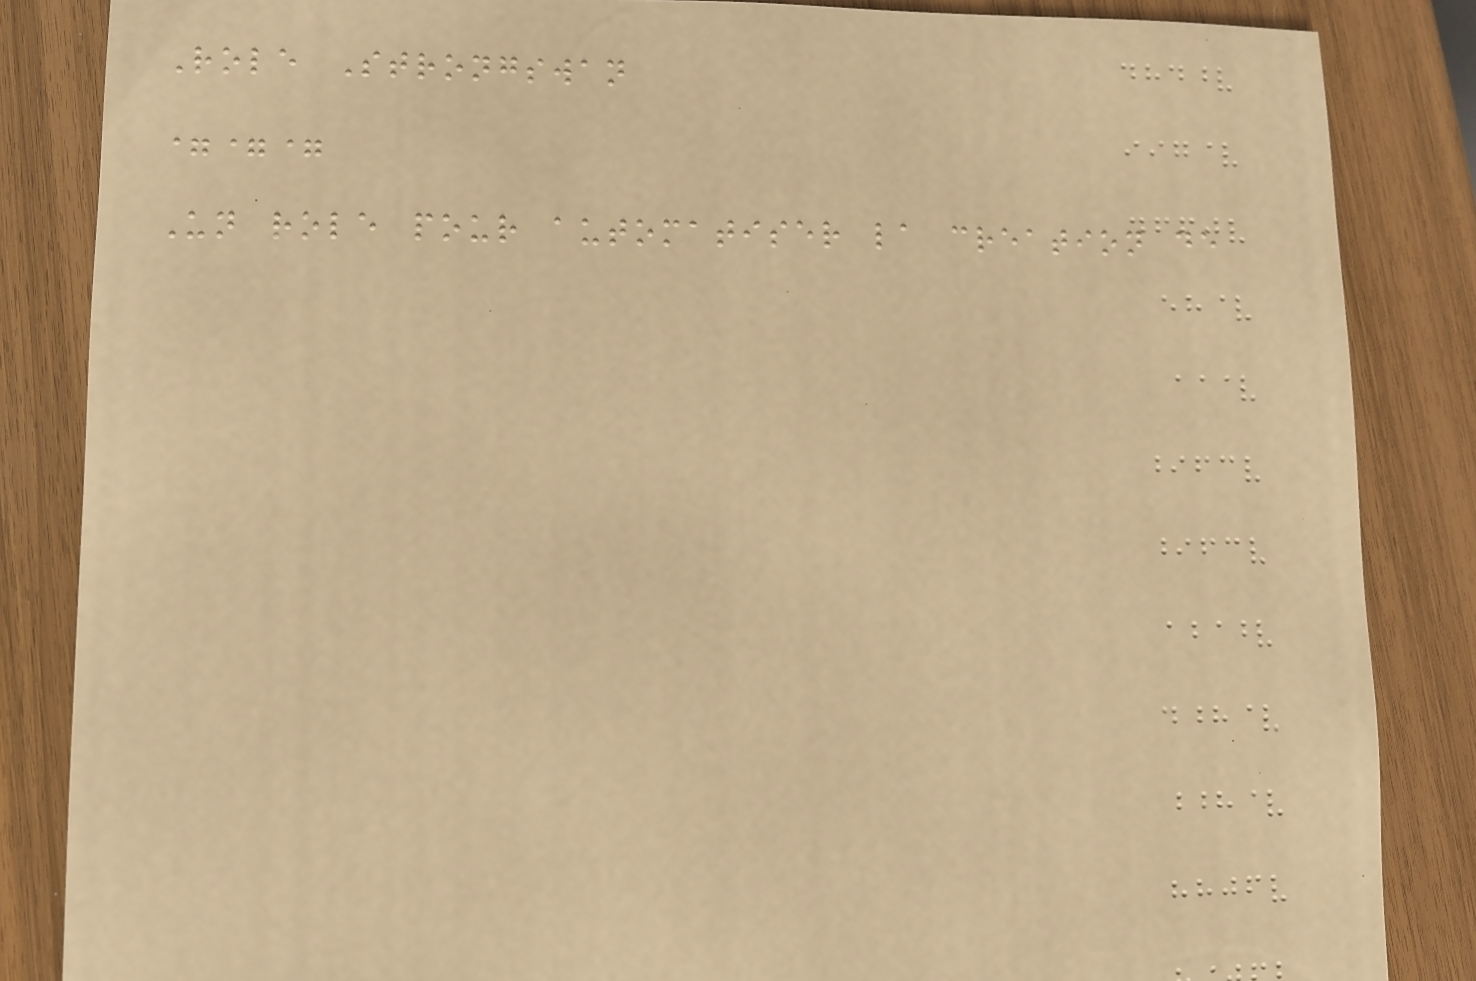Role Strongswan
===
Un role pour automatiser la creation de
